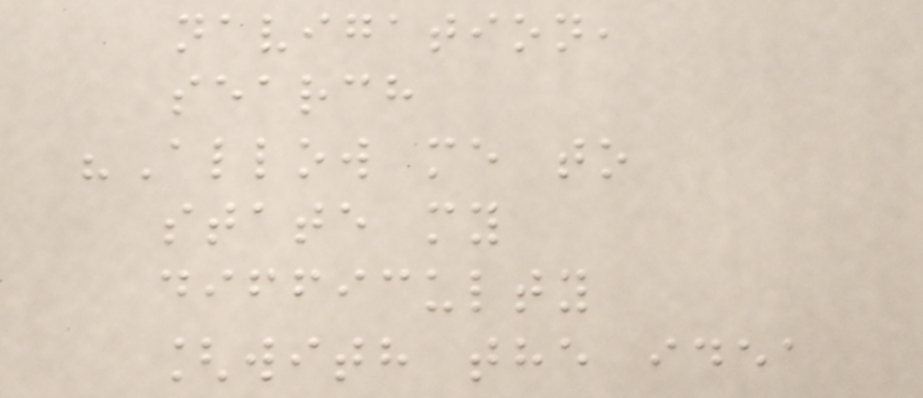navigation,
search
"Allow me to
state my
difficulty
[with the idea
